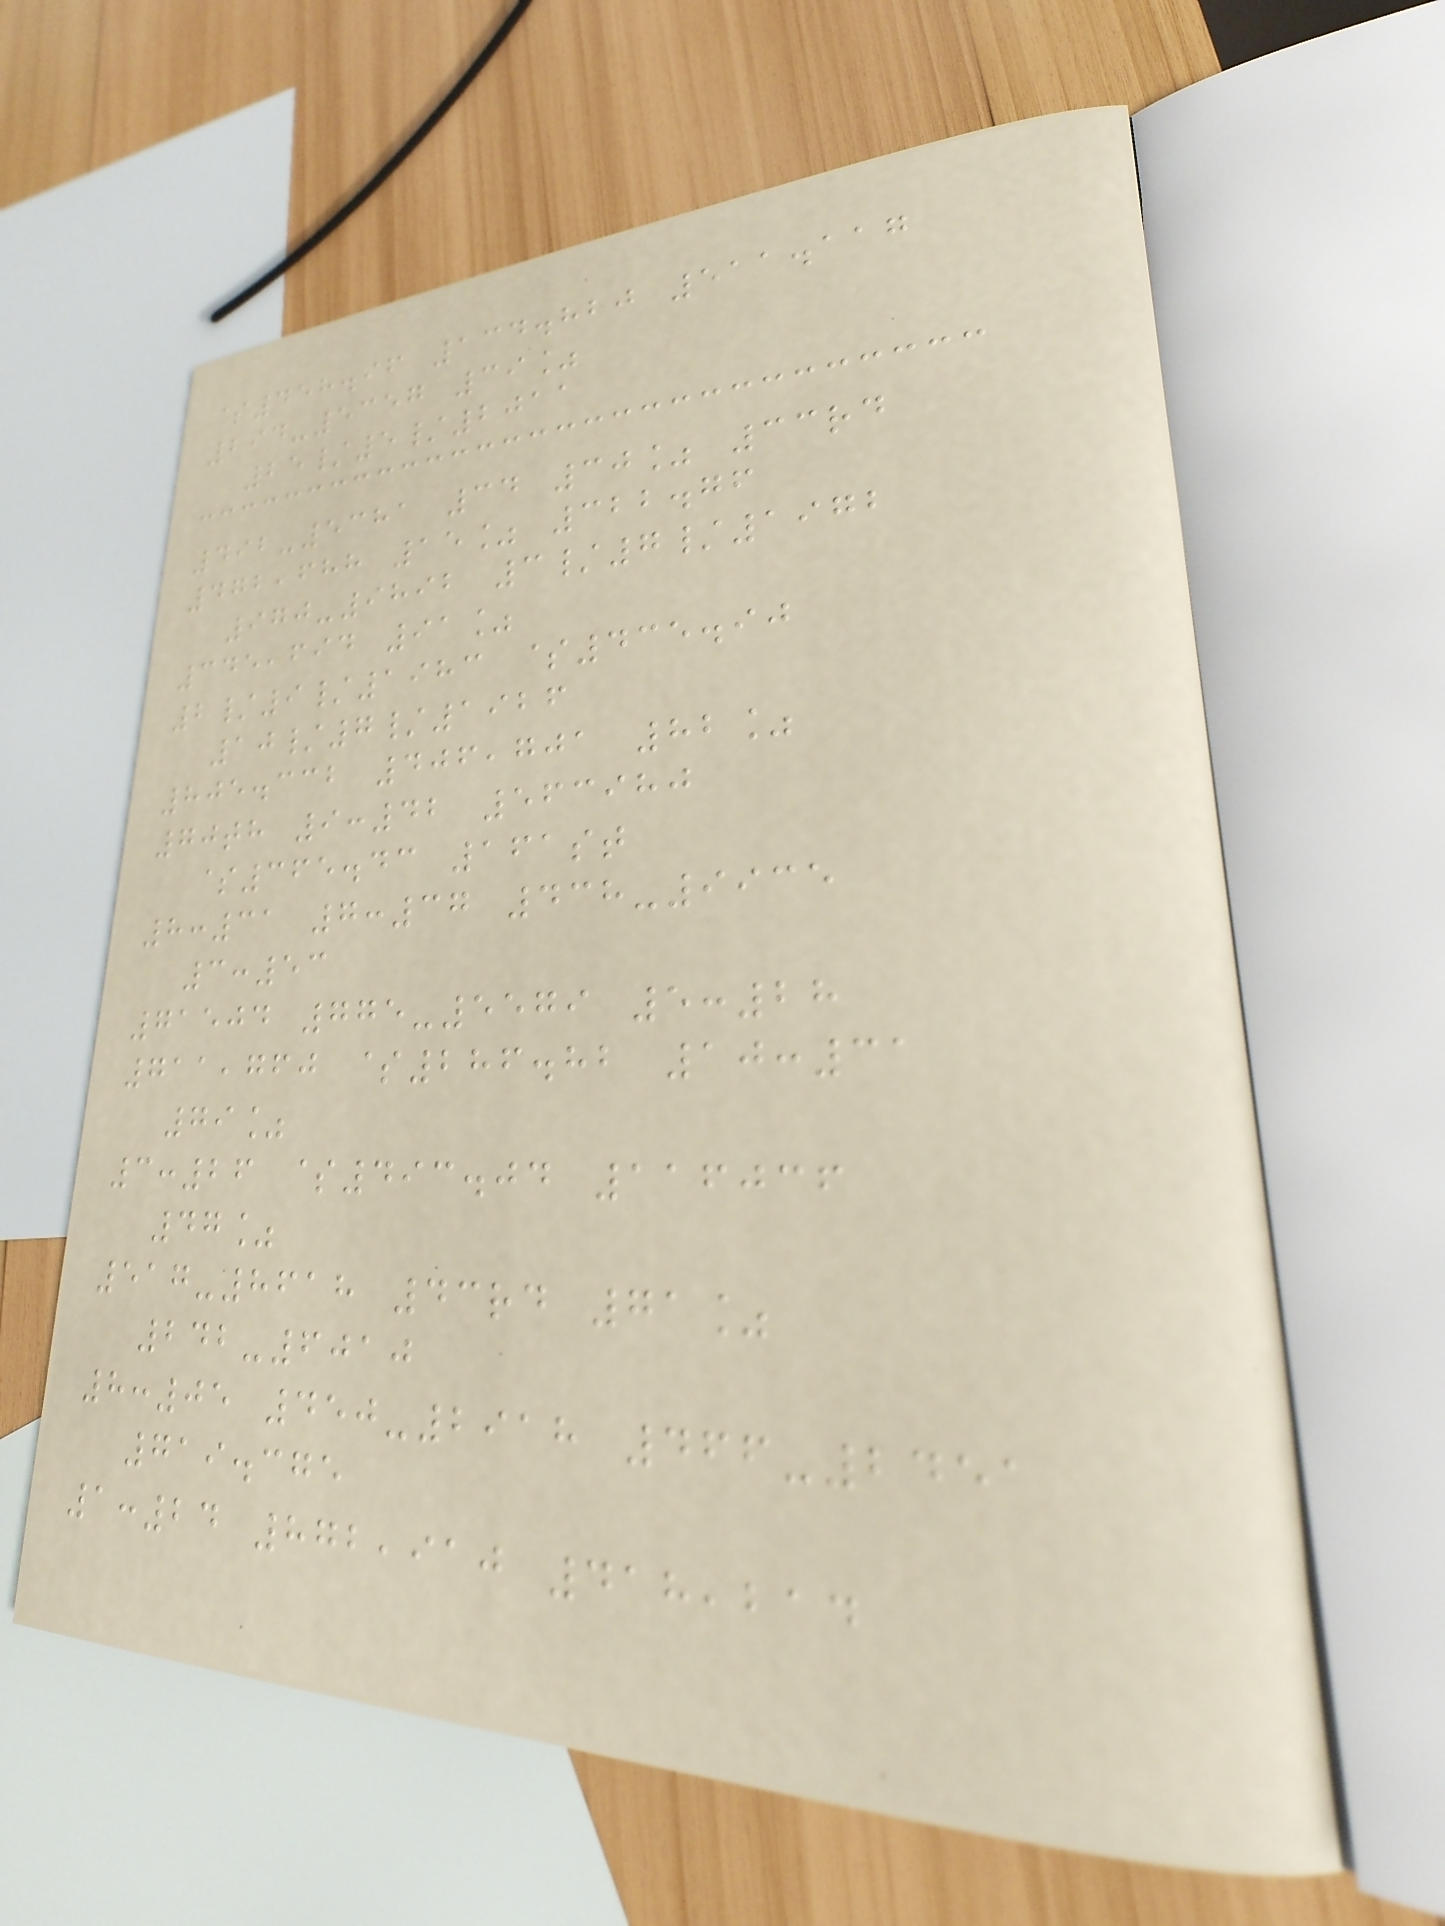$458.96 134.820 511.117
294-5357 39%
25/5/2011
492-5381 34 30% 33rd
472,688 15% 322.76
970-9892 3/7/1972
345,694 91%
2/9/1983 $435.90
10/7/1926
805.332 406,701 82%
70th 9:42 563980
$365.43 161st
8:31 7:37 438-9935
3:53
71504 775-5579 5:28
711,760 $286.82 10:31
79%
3:26 $493.04 116036
47%
517-8618 43rd 71%
242-6010
8:05 450-2918 466-2451
719.375
1:24 872,910 418,214
